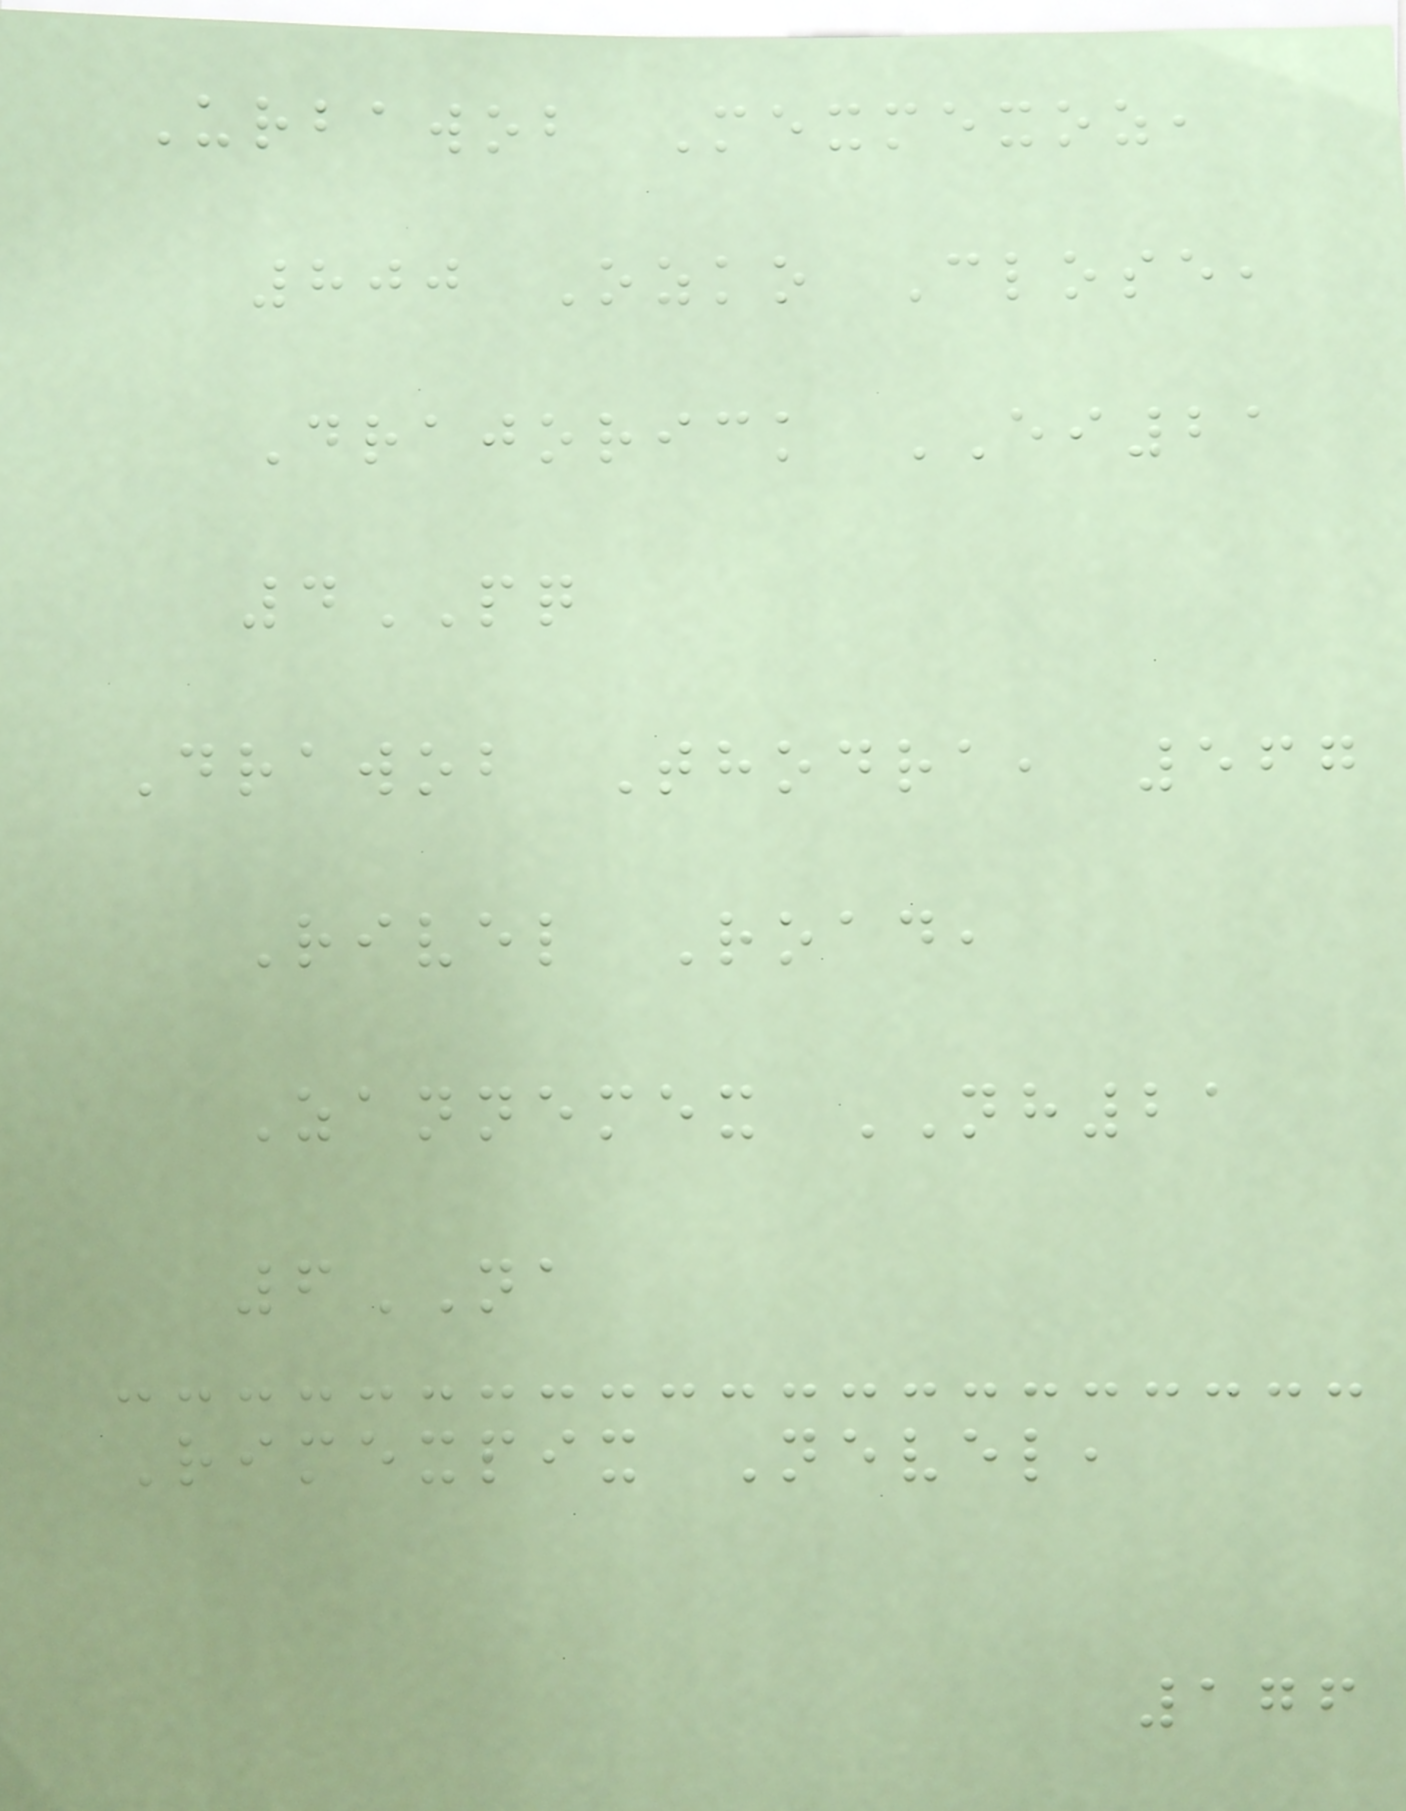Urbawob Mexmexoz,
800 Ozko Close,
Drajorick EI21
4PQ
Drawob Thodra, 567
Rivel Road,
Zannemex NH21
6NA
Rimexpix Nevel,
176
